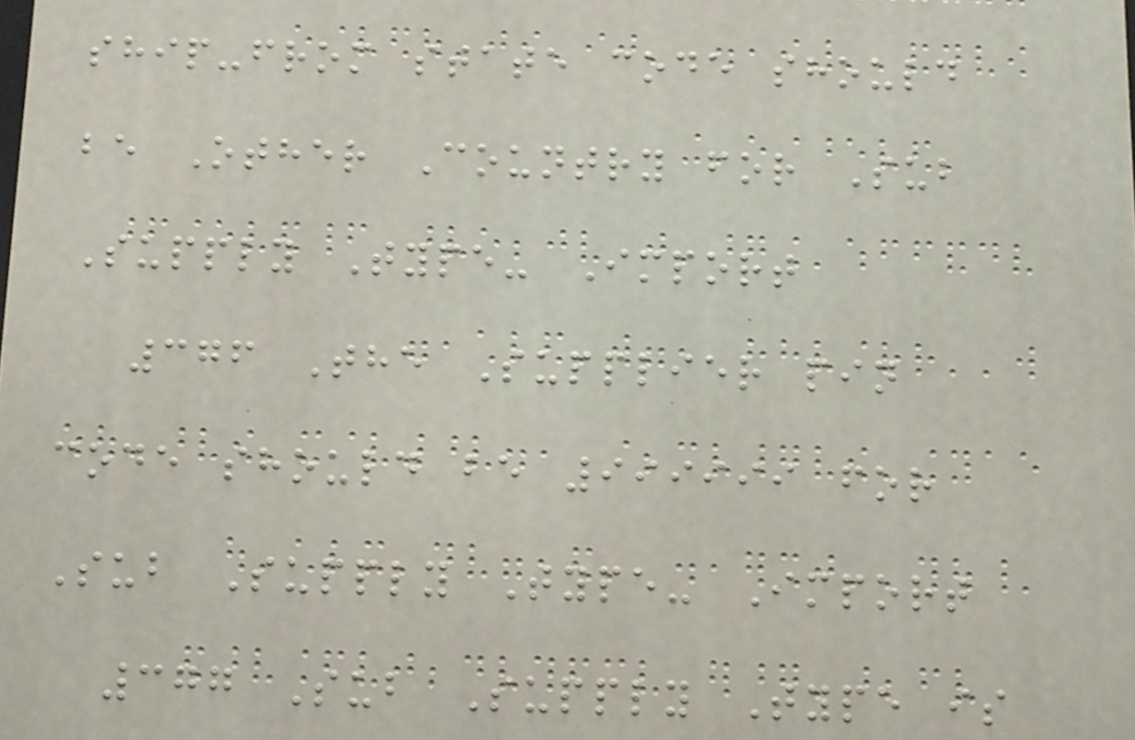ship-from state code should
be Other Country for Sub
Supply Type- Import
376 The Supplier pin
code should be 999999 for
Sub Supply Type- Import
377 Sub Supply Type is
